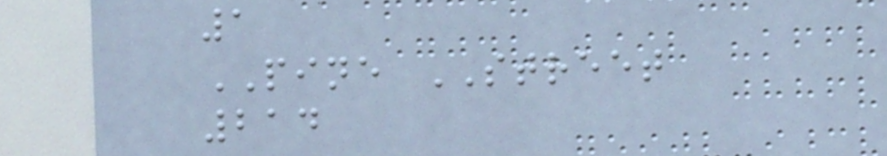1
PINE STREET
214
